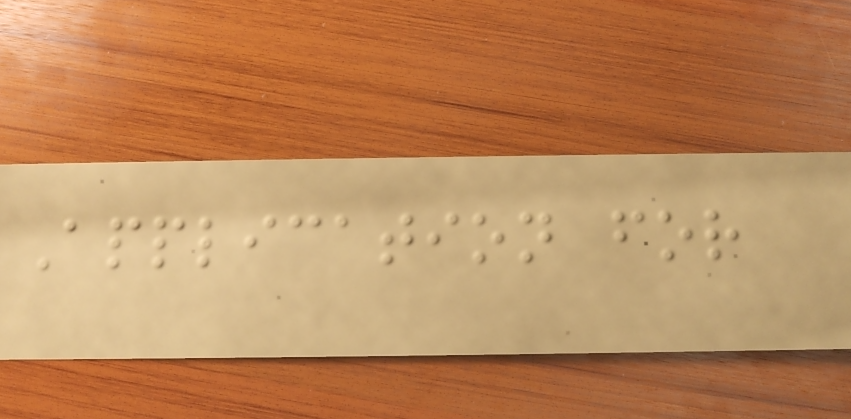Application for
